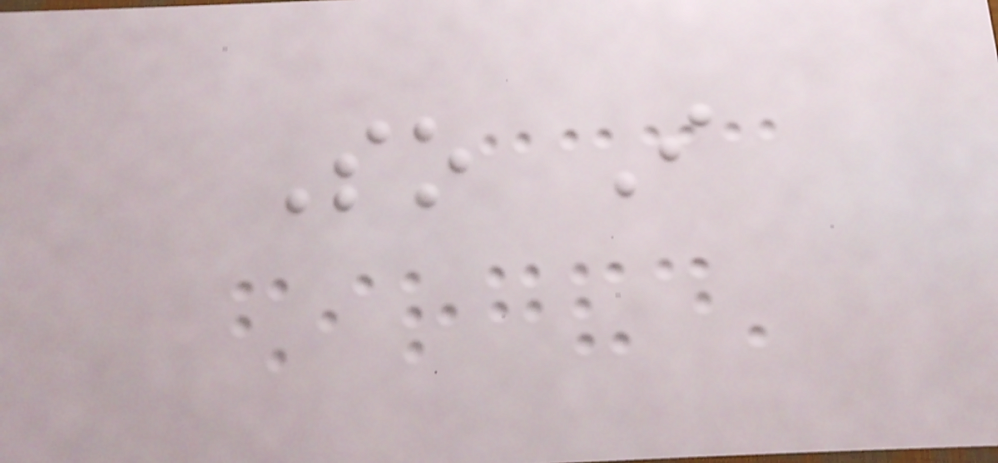So I
